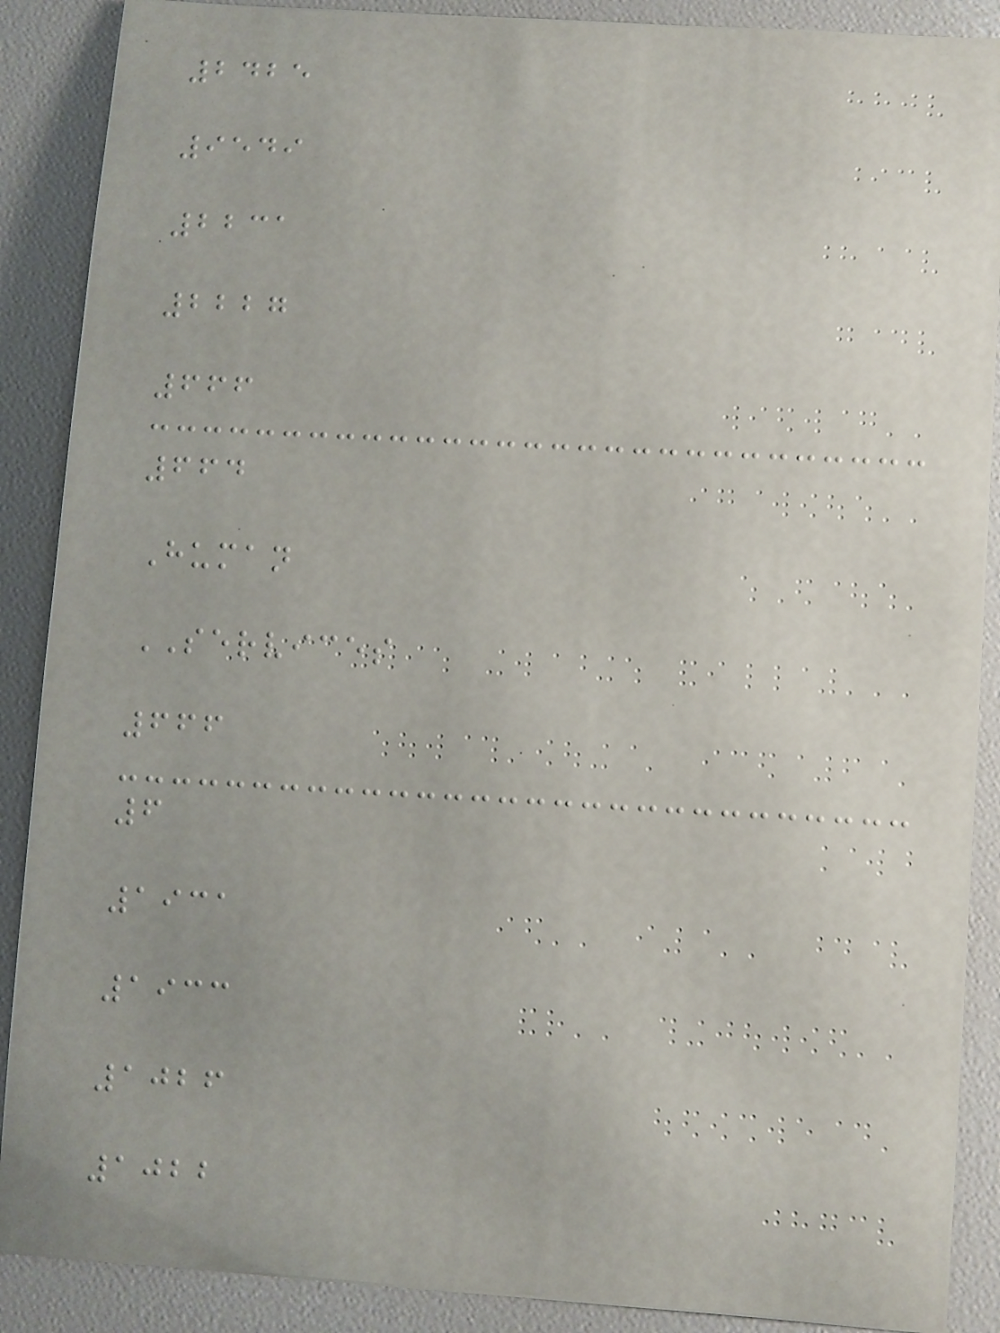2425
9549
2231
2227
666
664
Human
SERVICES
666
6
1931
1933
1026
1022
